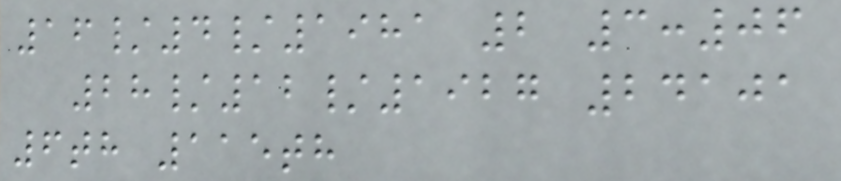16/4/1981 2 3:06
28/12/1927 24101
6th 115th
